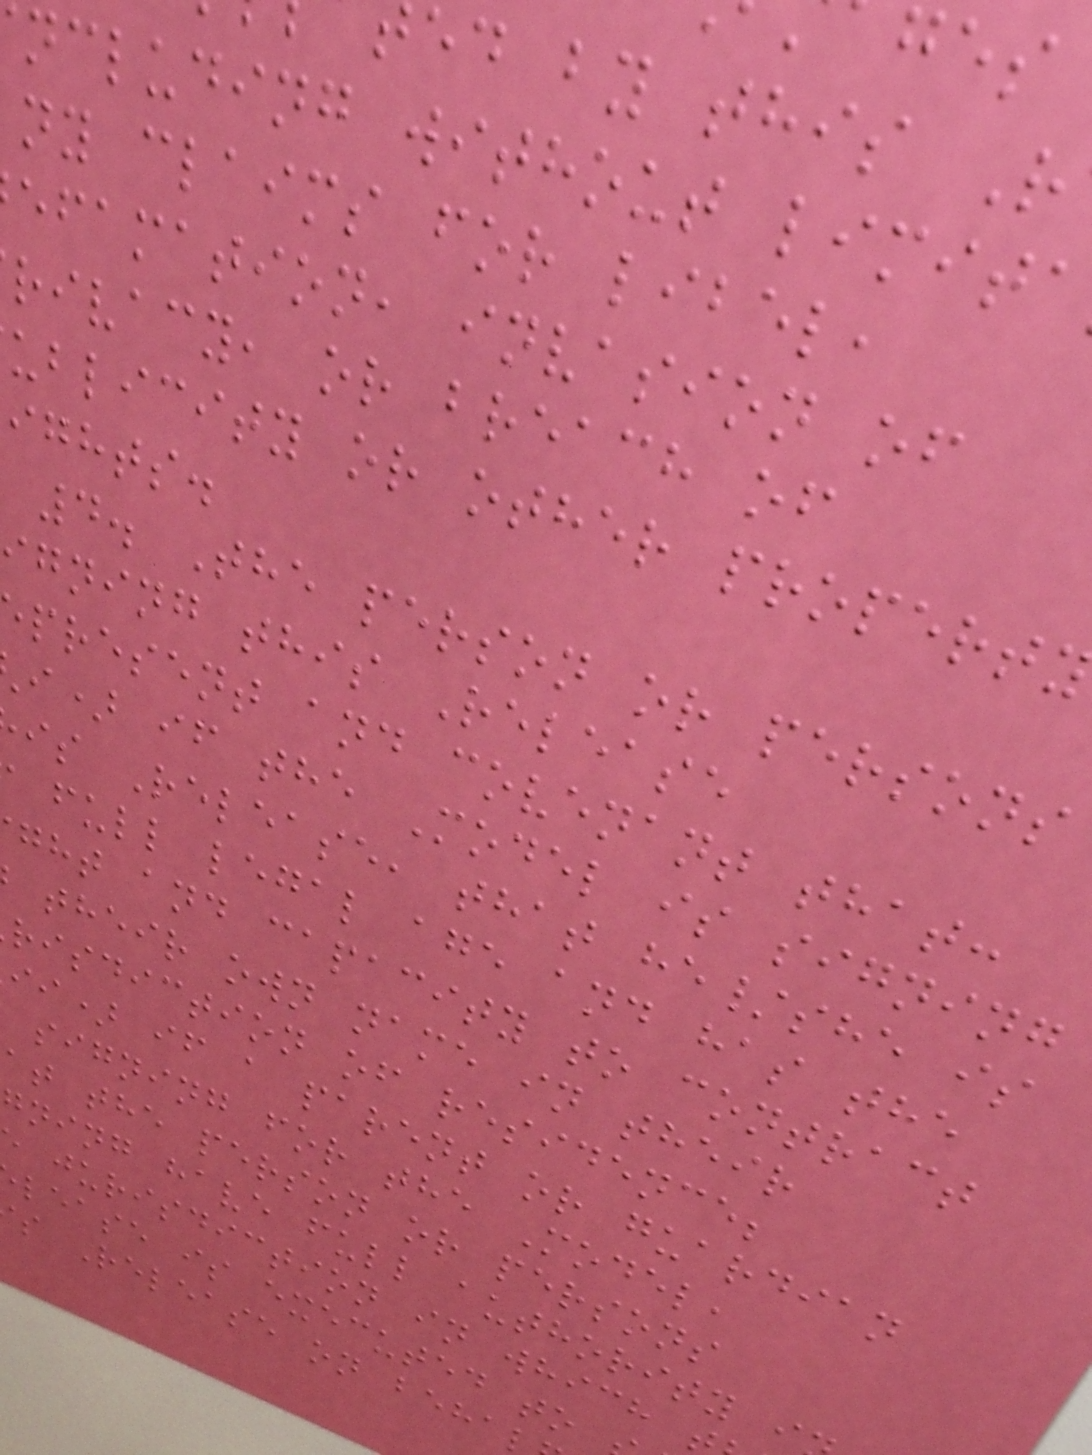ed by this R
ncluding without limita
ny claims for libel,
efamation, invasion of
rivacy, or breach of
ublicity or other propert
ights.
4. The person or persons
igning this Release
present and covenant that:
i) if the Model is signing
is Release, that he/she is
full legal age and has the
ght and capacity to contract
their own name in their
risdiction of residence;
ii) if a parent or guardian
signing for the Model,
at the person or persons
gning have full authority i
jurisdiction in which
lease is executed to
s Release on beha
